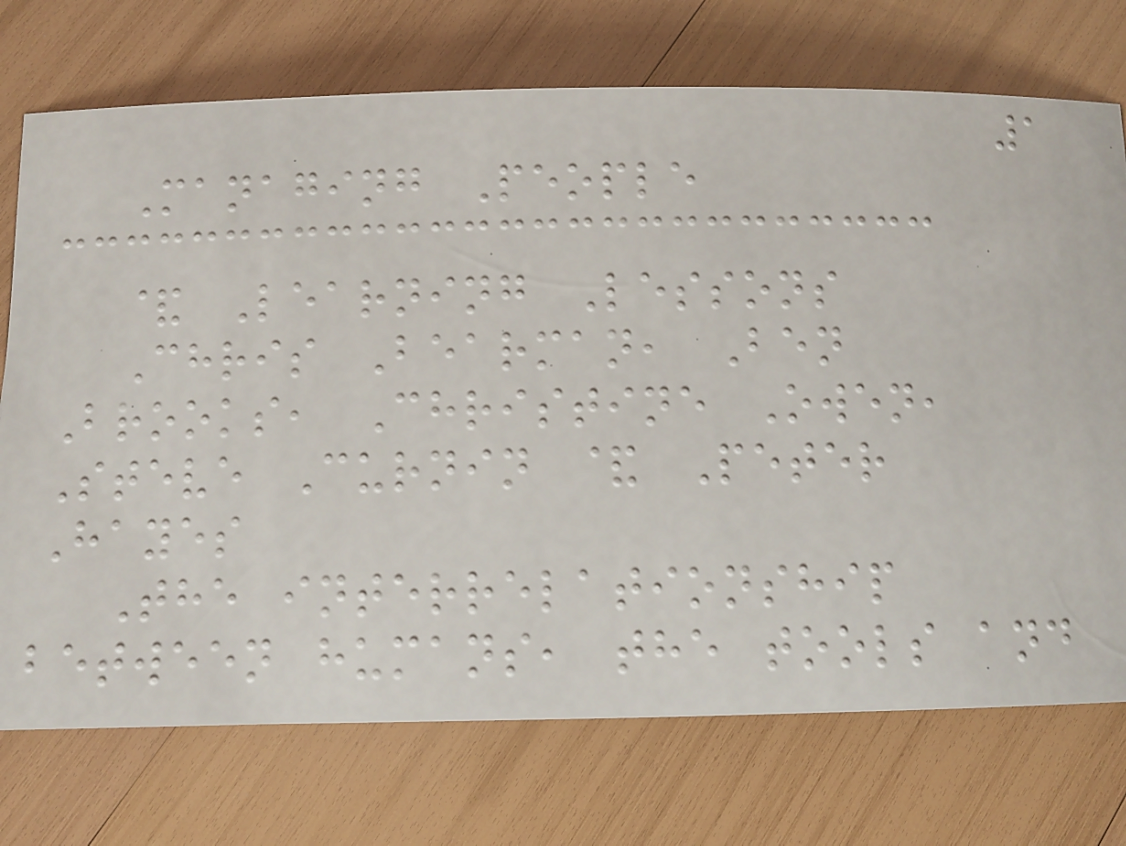1
Managing People
& Learning Lessons
Chris Bearman, Ben
Brooks, Christine Owen,
Steve Curnin & Peter
Hayes
The interrelationship
between humans, the tools and
